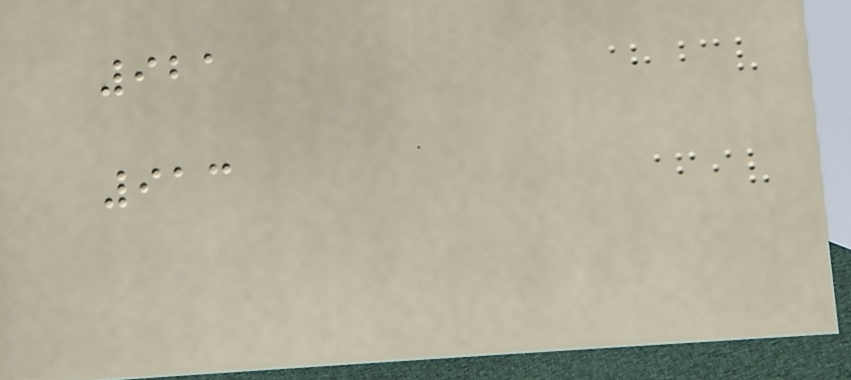921
913
